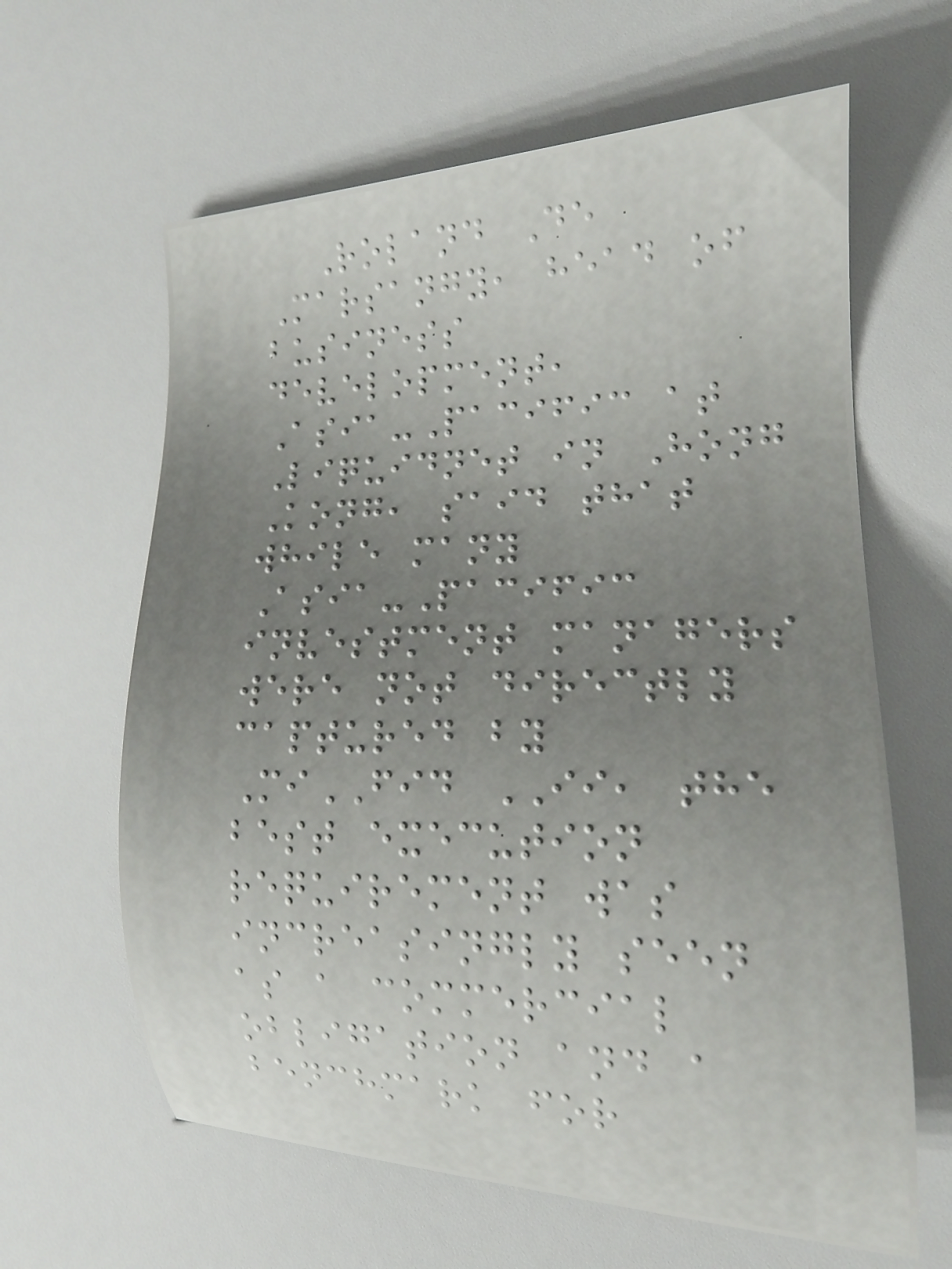Roland De
Marsangy, head of
business
development,
Asia-Pacific at
Liquidnet in Hong
Kong, said that
while many
Asia-Pacific
investment managers
were not directly
captured by
MiFID II, the
best execution
requirement was
increasingly seen
as a commercial
obligation and a
benchmark for
